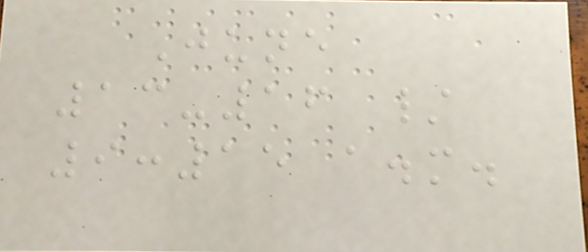June
13-16 /
9:15 a.m.
